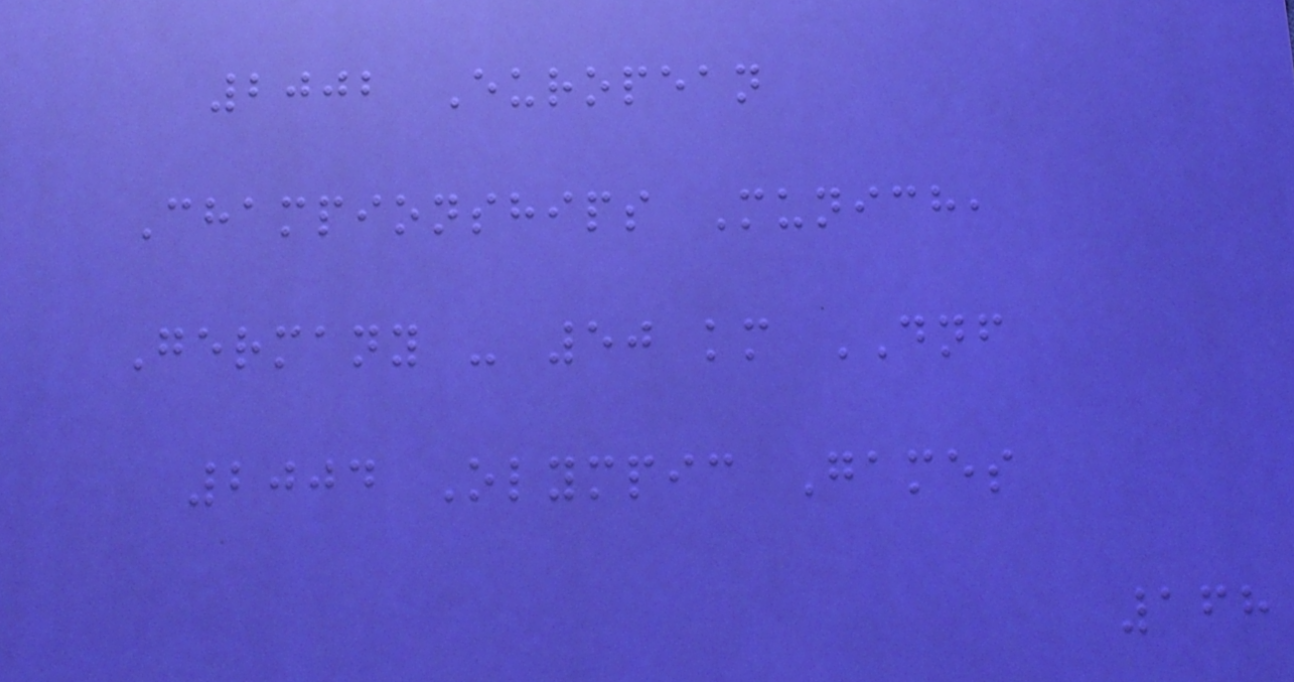2002 European
Championships Munich,
Germany - 50 km DNF
2004 Olympic Games
168
